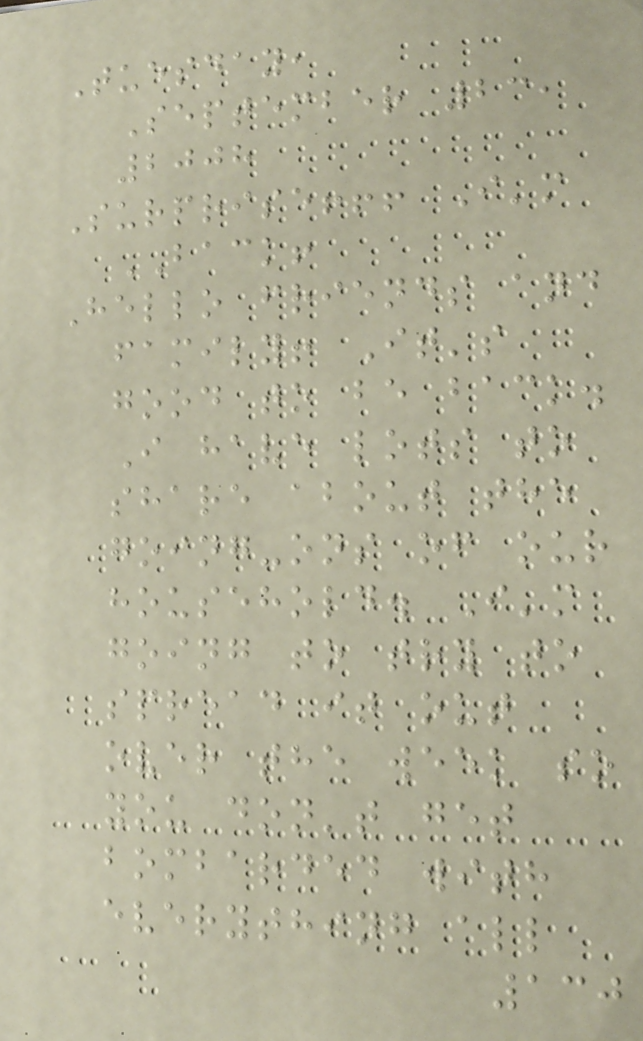Tuesday,
September 23,
2008
Surprise!!! I'm
BACK!
Hello friends and
family! It's
good to be back.
I have lots to
share about the
going-ons of our
household. I'm
going to try to
spread it out
over the week so
you don't get
bombarded with
everything all
130
